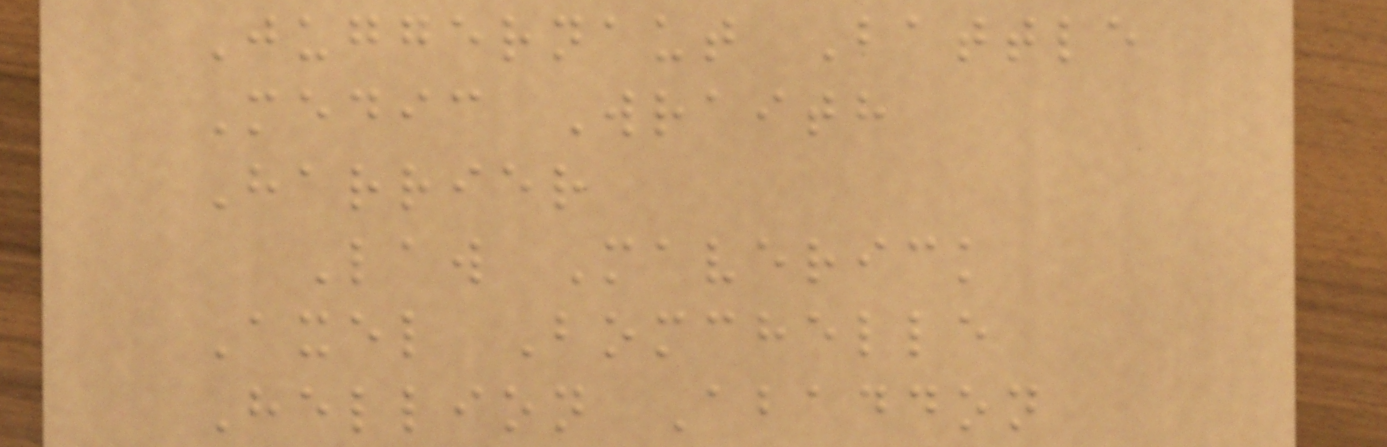Juggernaut Battle
Medic Wraith
Harrier
Law Maverick
Axel Bomchelle
Hellion Abaddon
